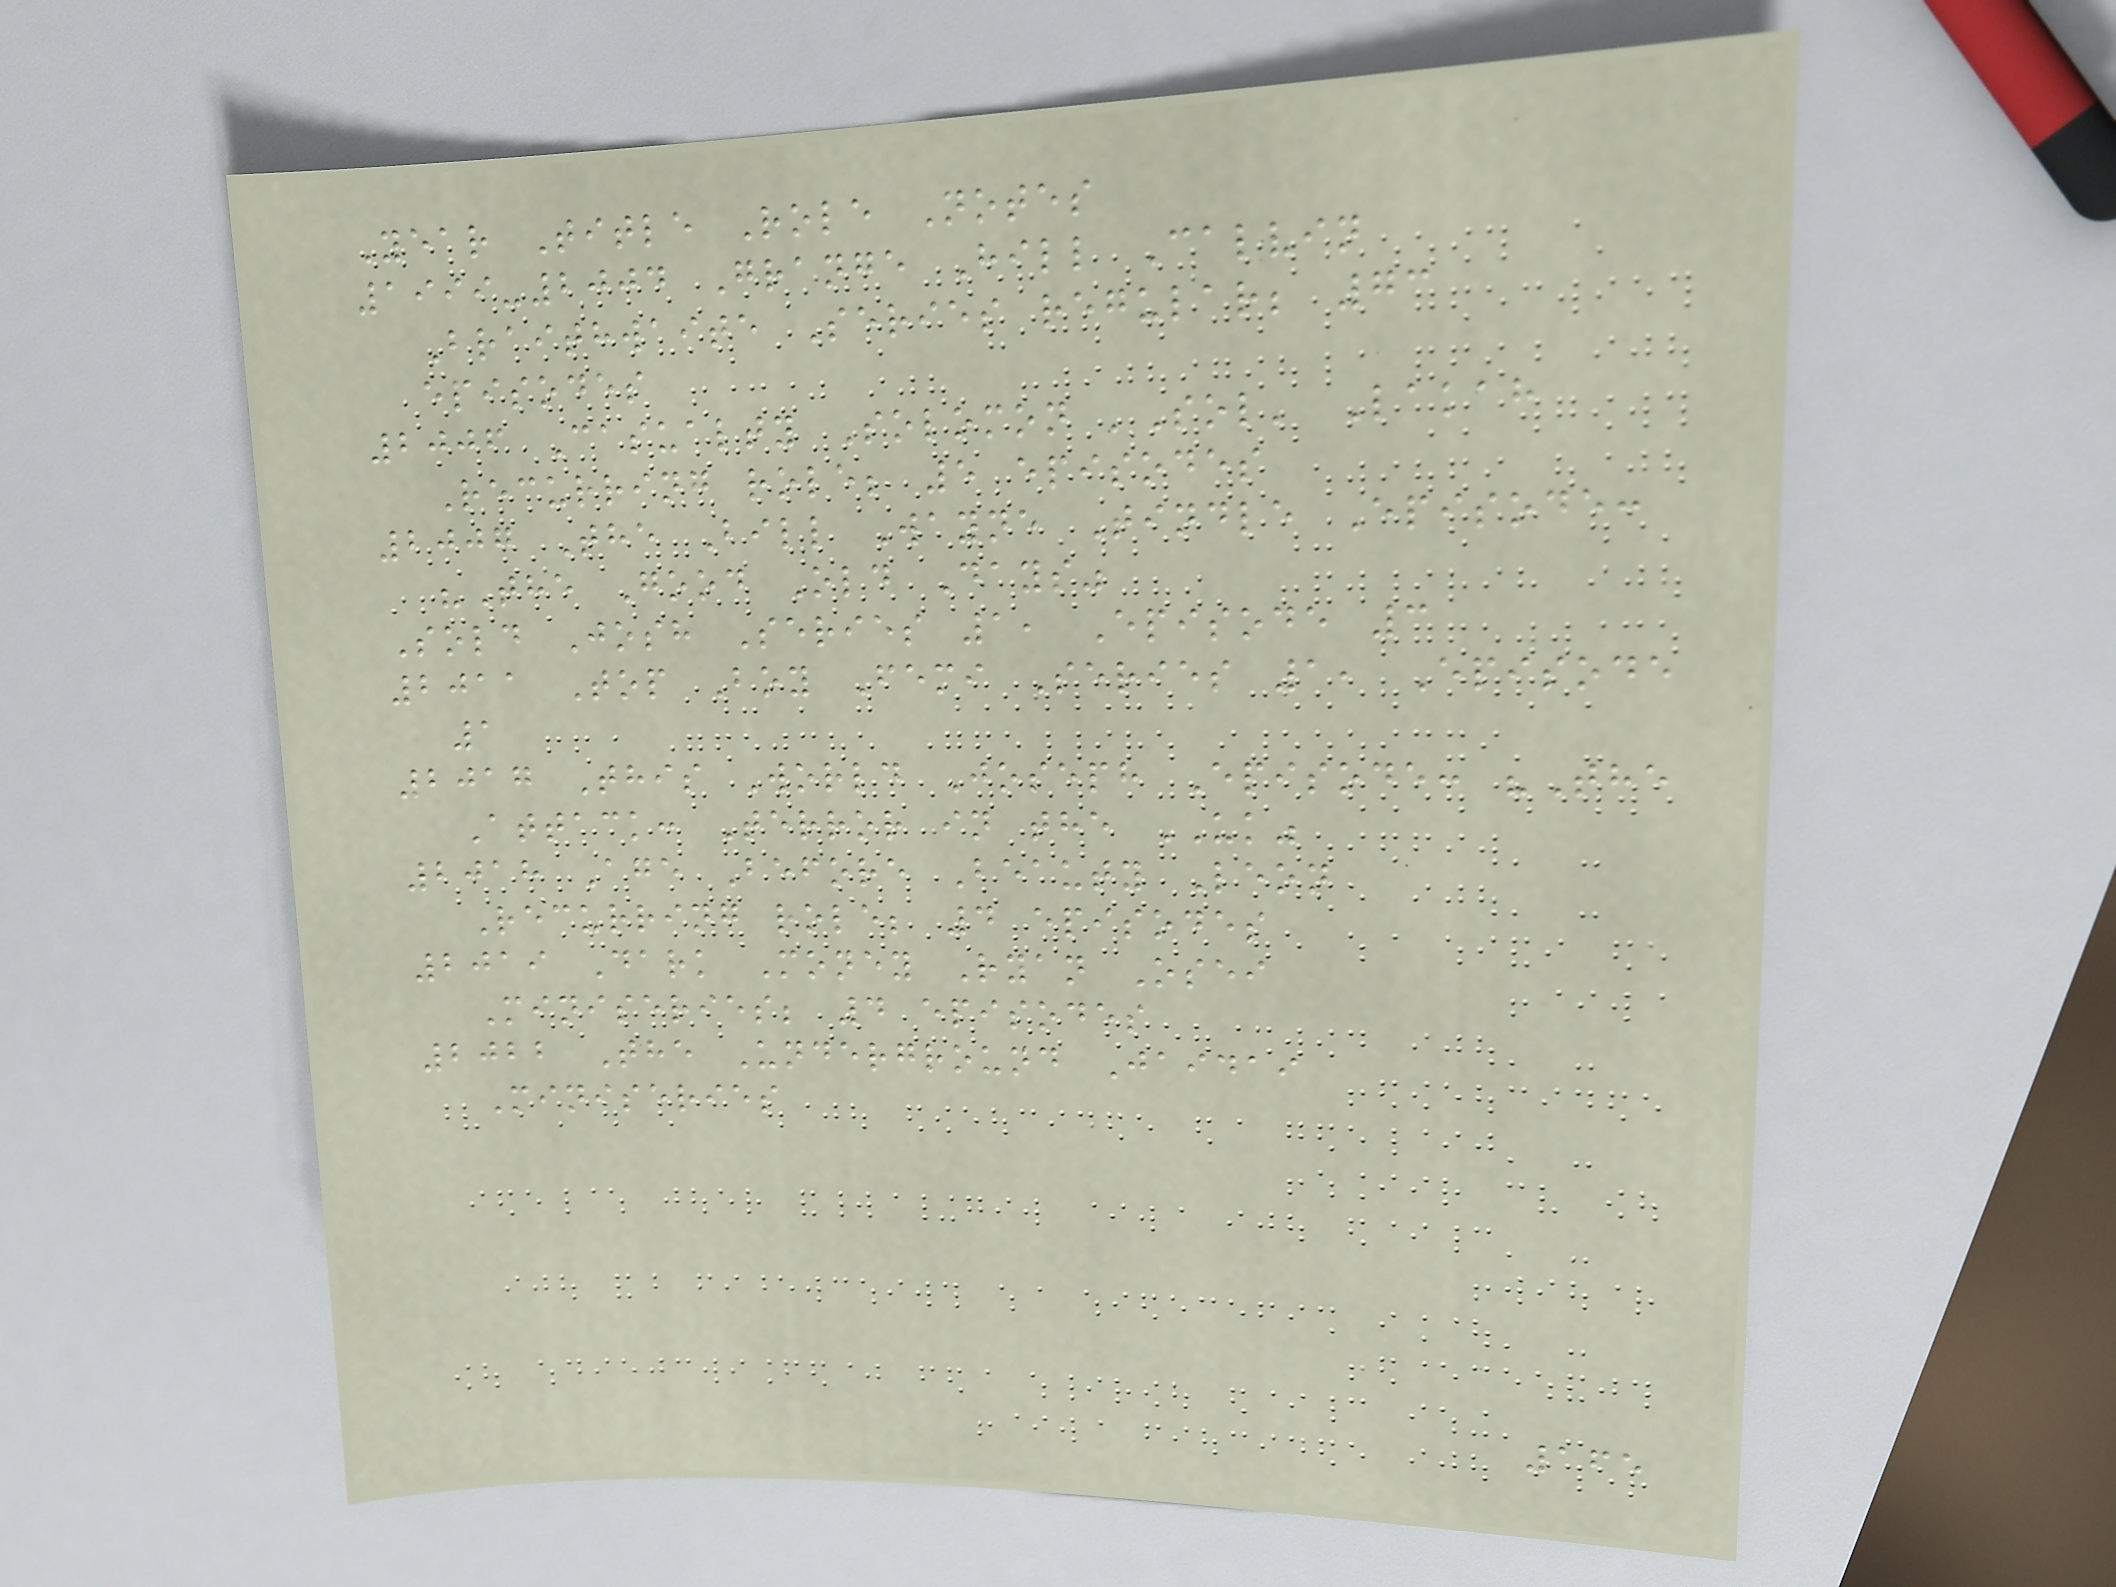Year Title Role Notes
1999-2004 Grange Hill Calvin
Braithwaite Series regular; 73
episodes
2006 Casualty Solomon 'Sol' Lakah
Recurring role; 5 episodes
2007 The Bill Wayne Tindle Episode:
"The Good Old Days"
Sold Josh Series 1, Episode 3
2011 Top Boy Femi Series 1, Episode
1
2017 This World Joseph Episode: "The
Attack: Terror in the UK"
2018 Age Before Beauty Leon
Recurring role; 4 episodes
2019 Dark Money Ryan Osei
Miniseries; 4 episodes
2022 The Underground Jaidai
Miniseries
165
